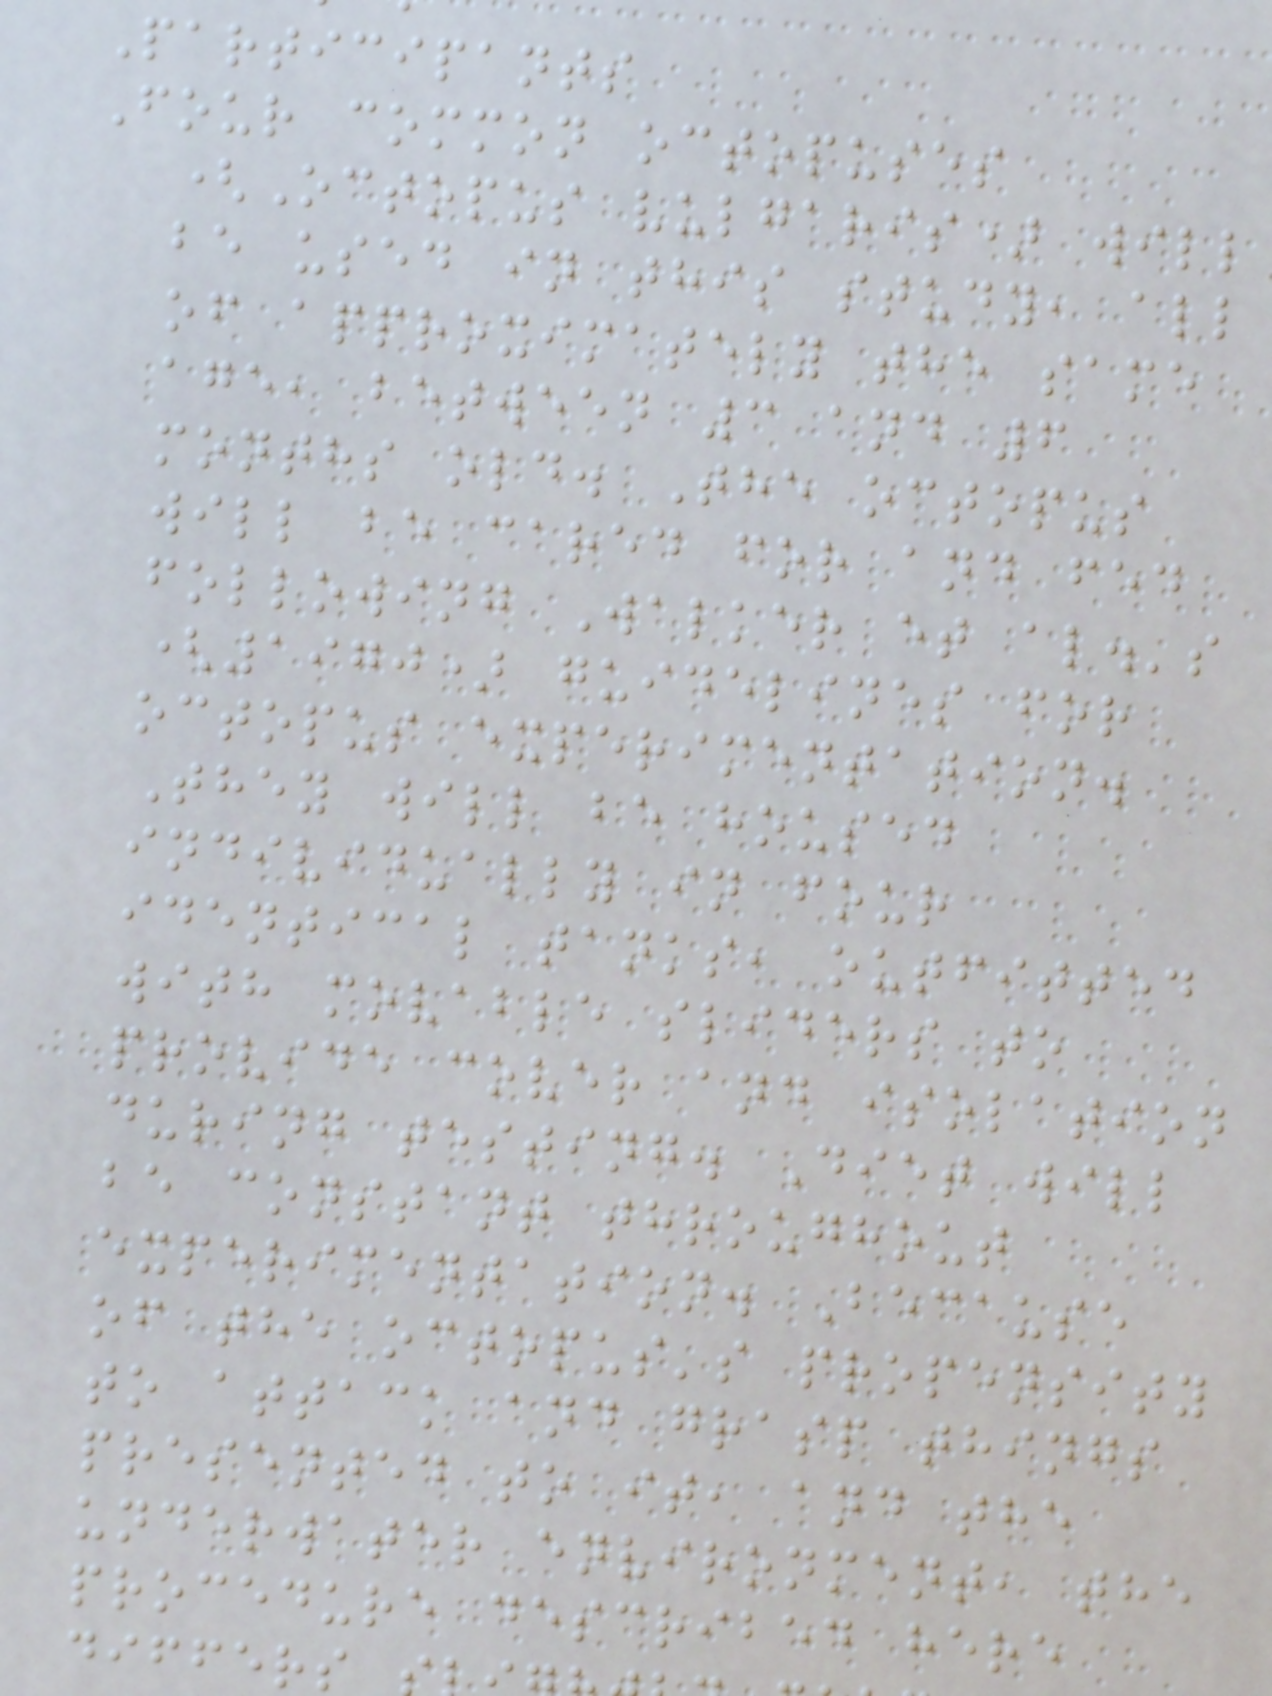Participants
Four common octopuses
(Octopus vulgaris) will
be used in this study, all
of approximately the same
age, between 3 and 6
months old. The octopus
will be cared for and fed
following Walker et al.'s
(1970) guidelines for
octopus experimentation.
They will be housed
individually in four
identical tanks, outfitted
with movable sliders to
provide cover and isolation
during testing. Diet will
be constant throughout
experimentation. Because
of the octopus's propensity
to attack and grasp things
presented to it, and the
underwater environment, the
procedure described here
differs
